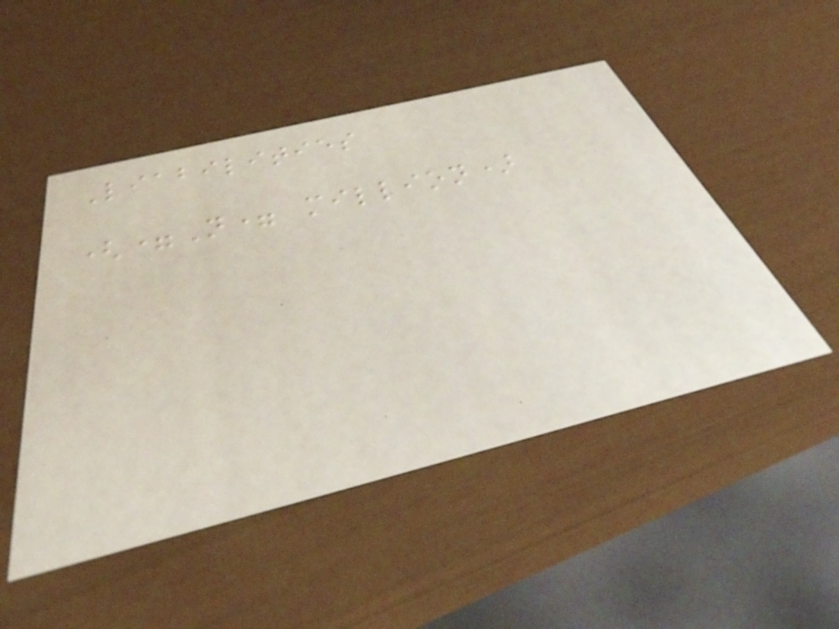Liabilities
(=N= million)
